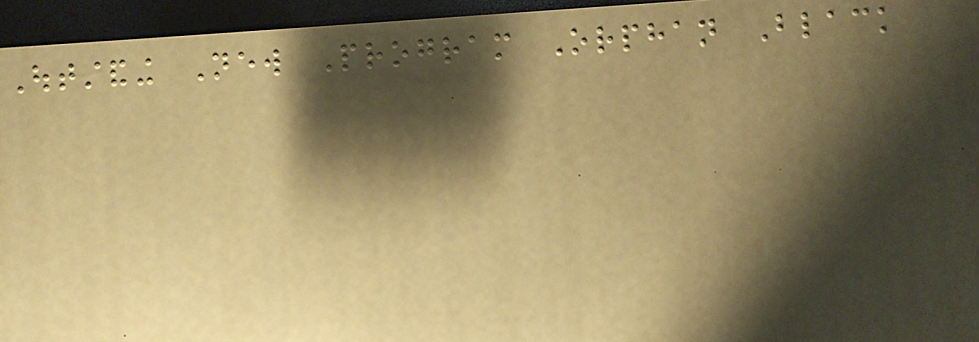Outstanding New Program Orphan Black
